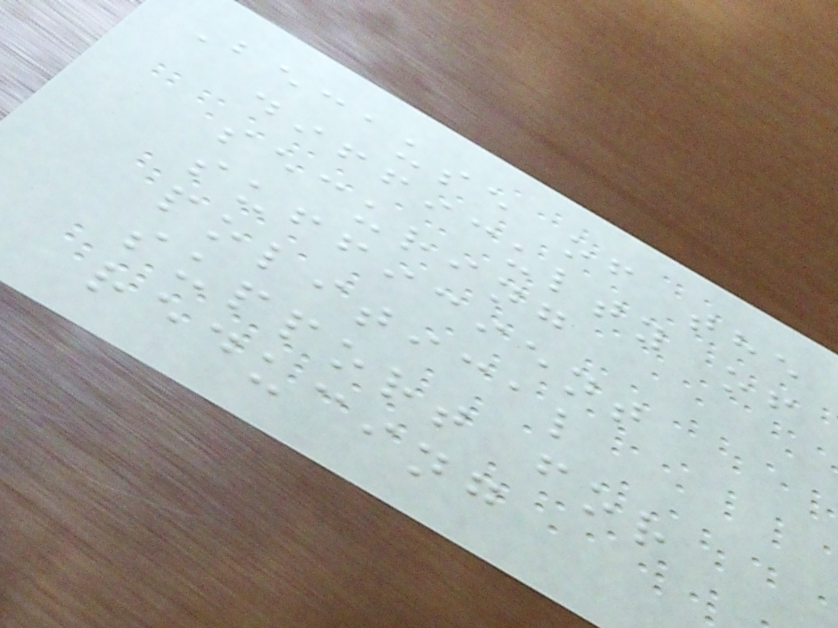Because of the
difficulty of
securing
sufficient
political
support for
reducing
